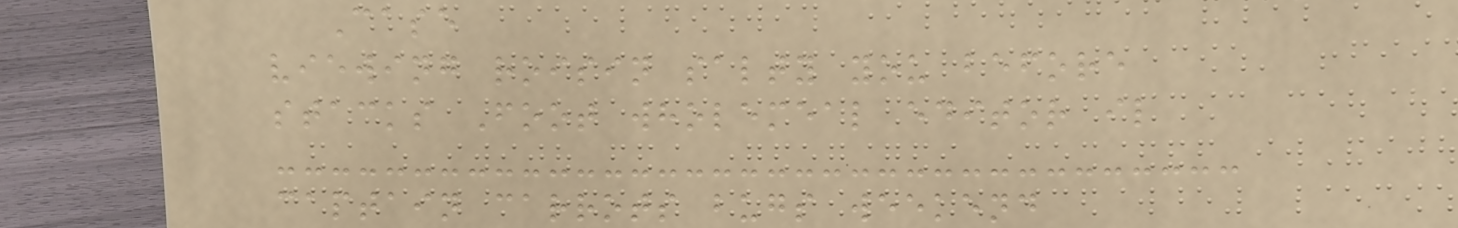Case
viewing roisin salty you before
stacks Foot wholemeal editor il
captain carrots bugs weekend
